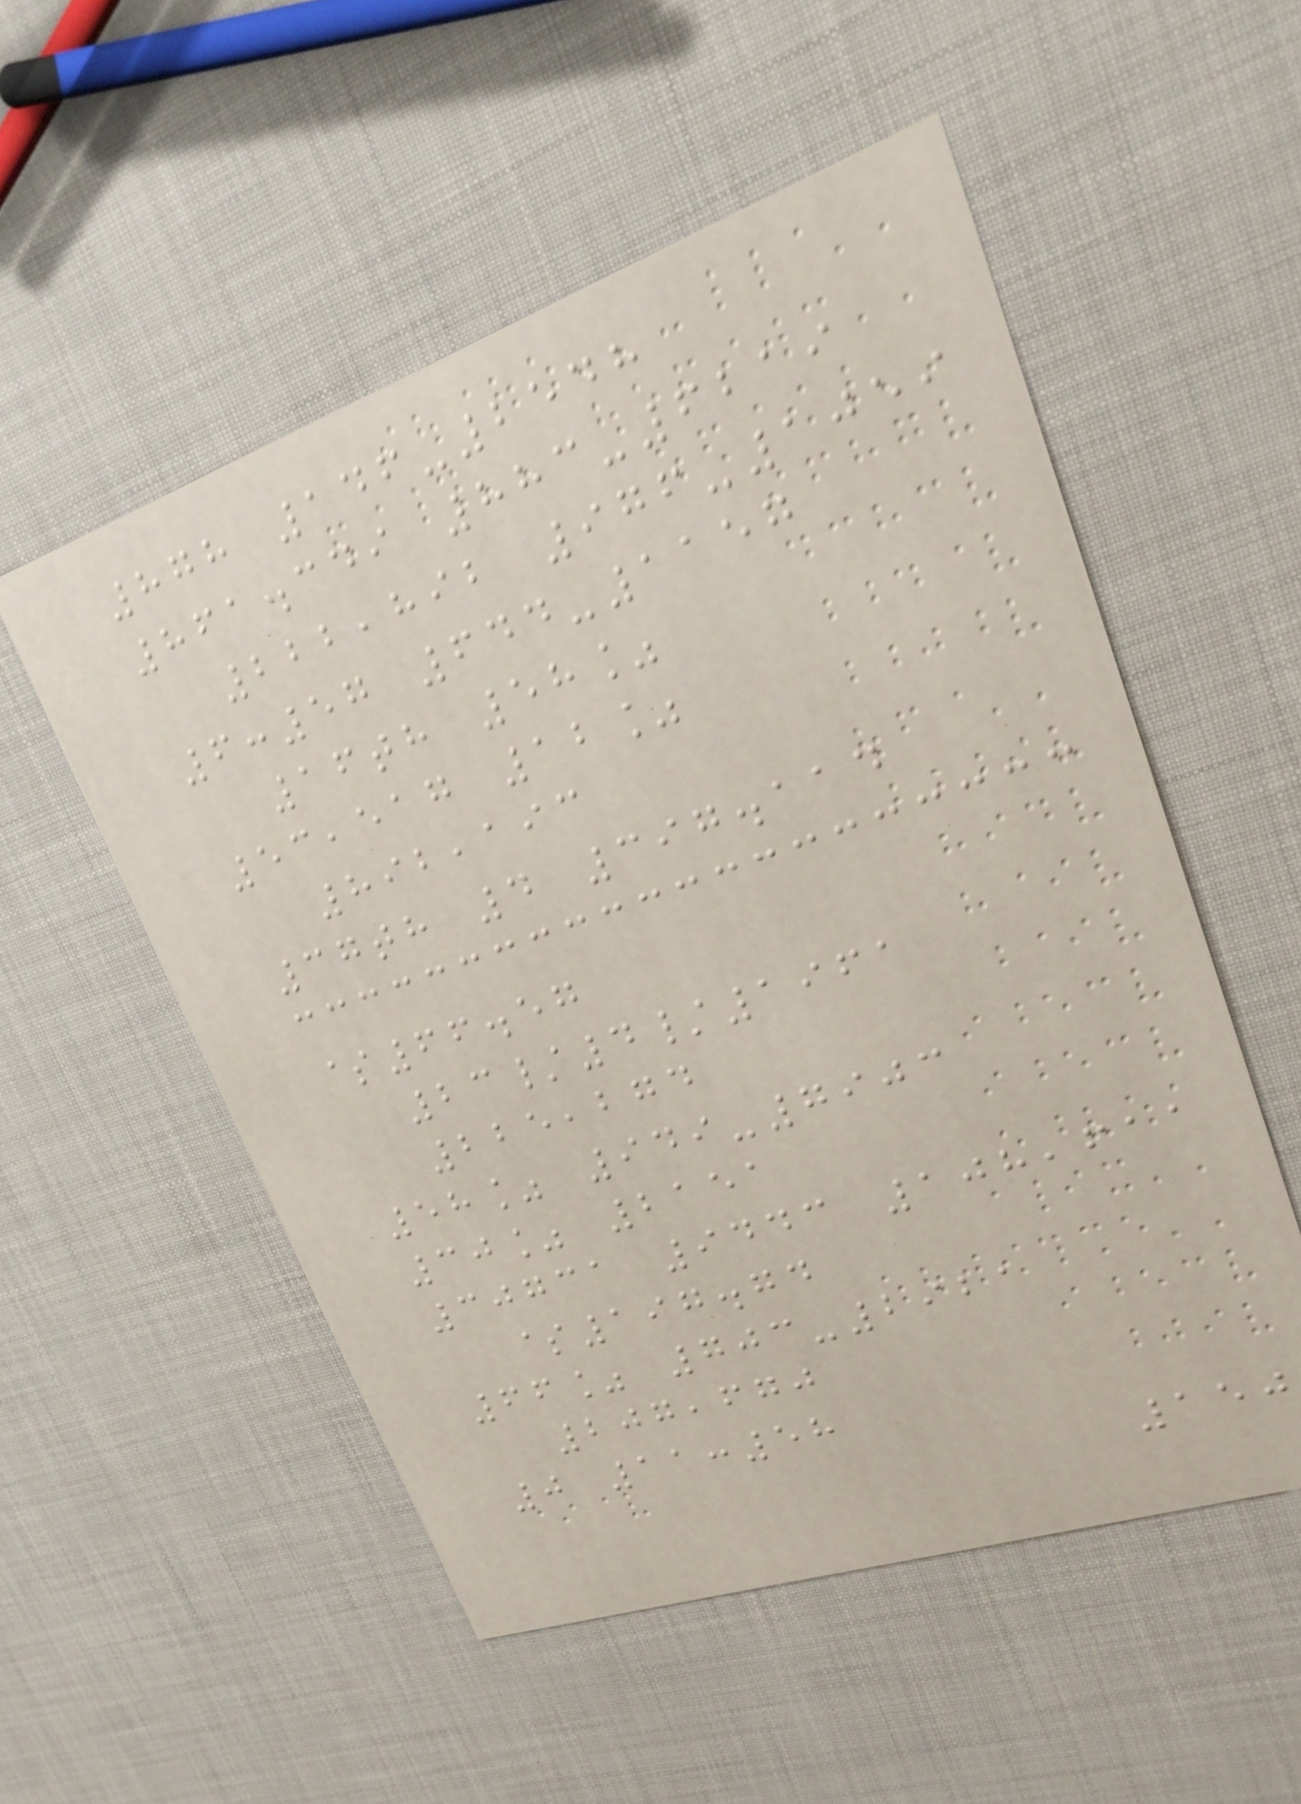878 146-2548
861.349 883-6219
222,892 976-1059
6:57 644-1157
16th 58%
53,517 12%
892,193
37th 4 397.114
$66.57
23/4/1961
225,274
58% 949-7903
30% 2151
30731 9443 108,611
$197.74
66% 703-2921
207,670
0 11:58
150
